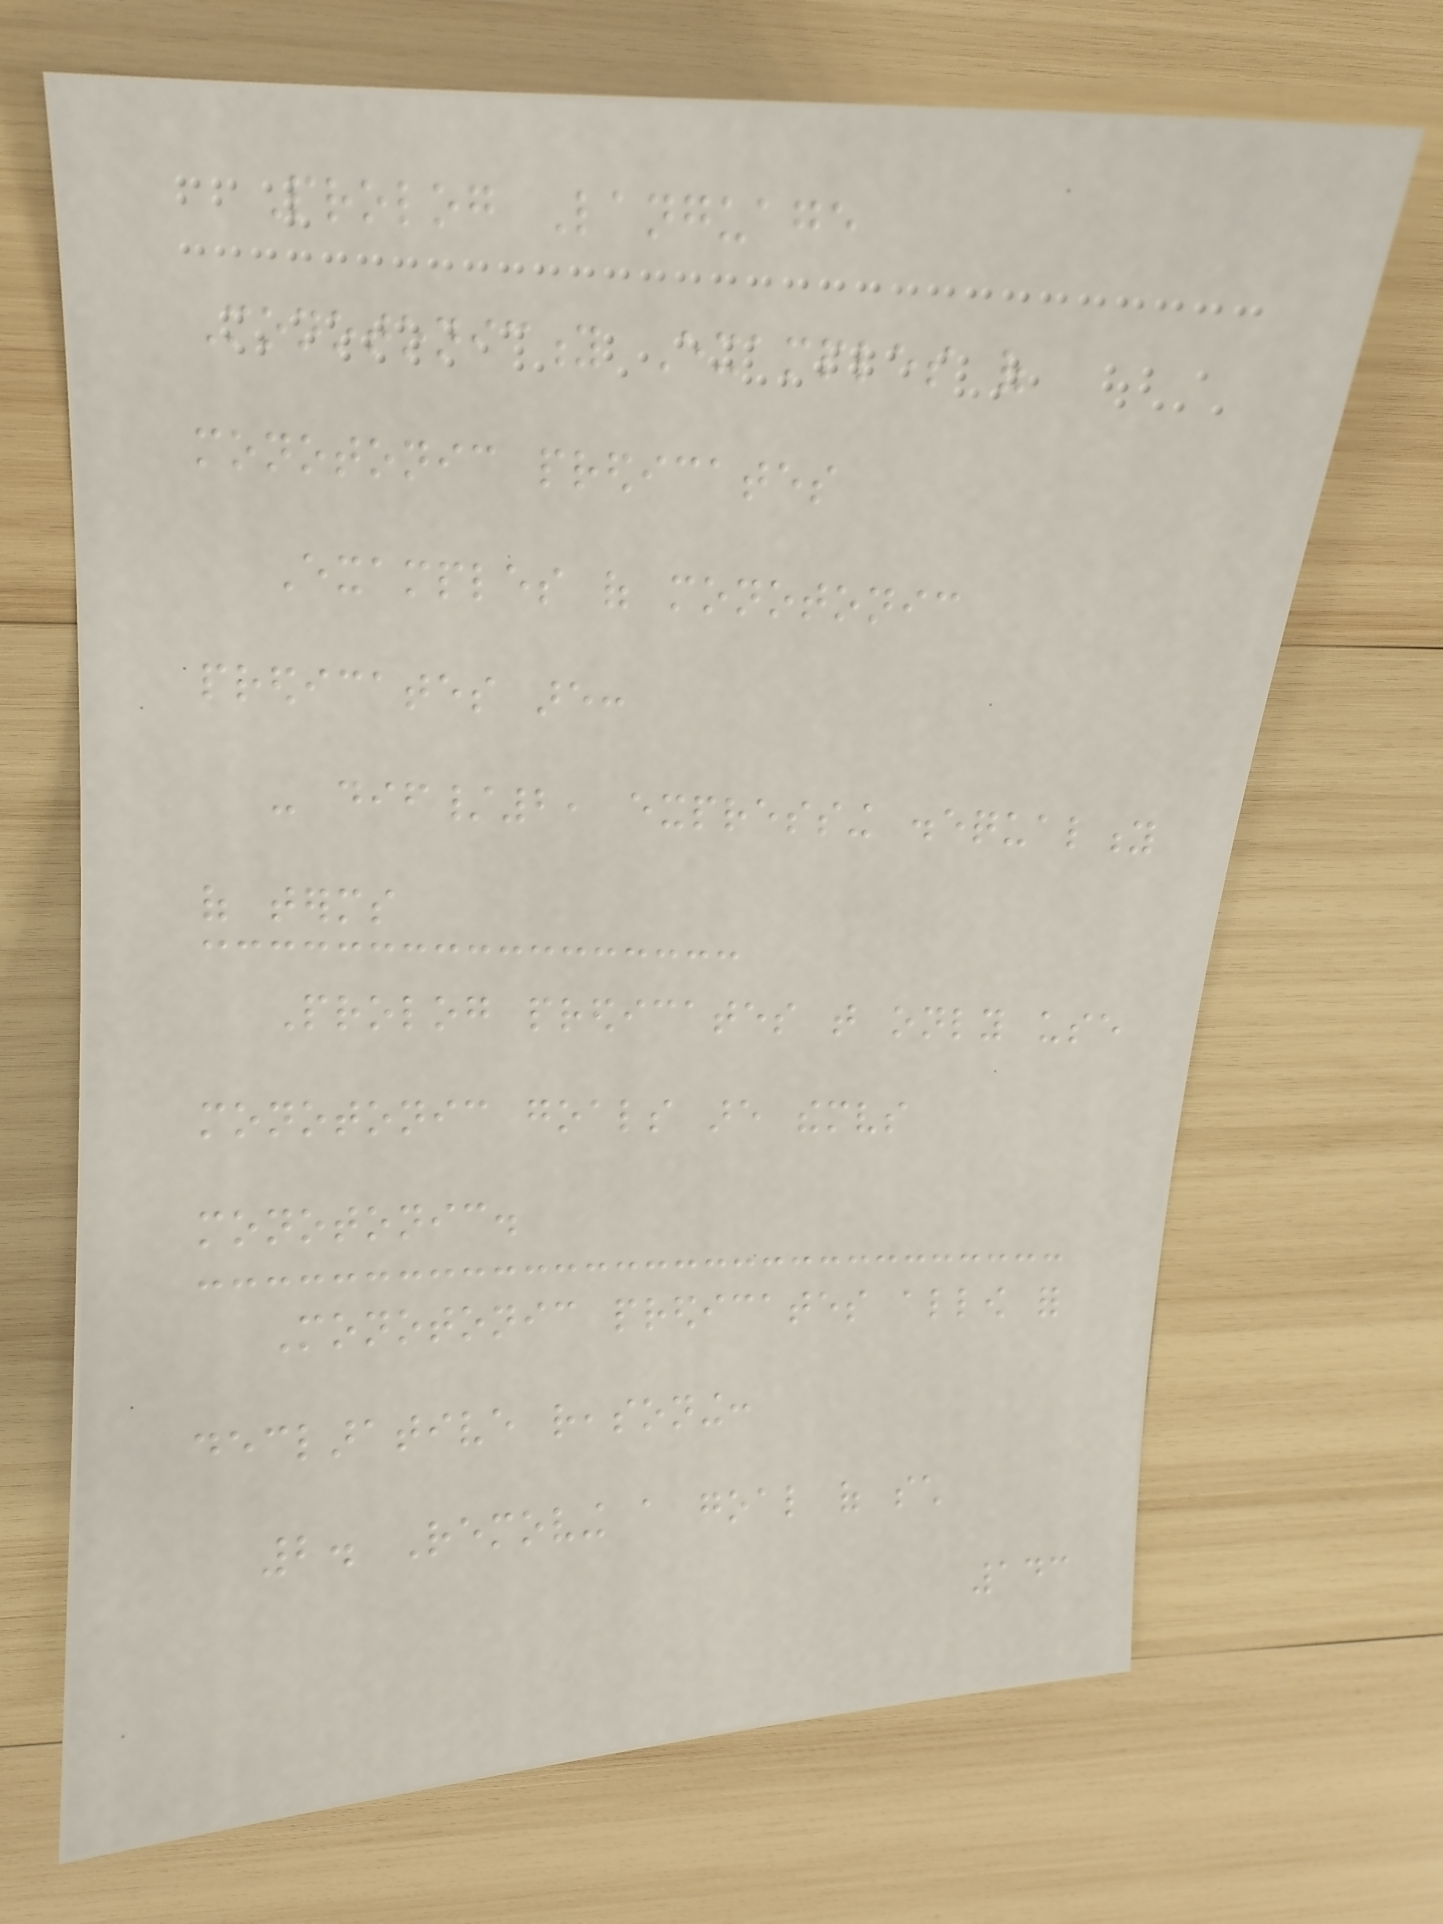Prolog Language
Monotonicity Examples of
monotonic predicates
Examples of monotonic
predicates are:
- dif/2, expressing disequality
of terms
Prolog predicates that only use
monotonic goals are themselves
monotonic.
Monotonic predicates allow for
declarative reasoning:
2. Removing a goal of such
143
